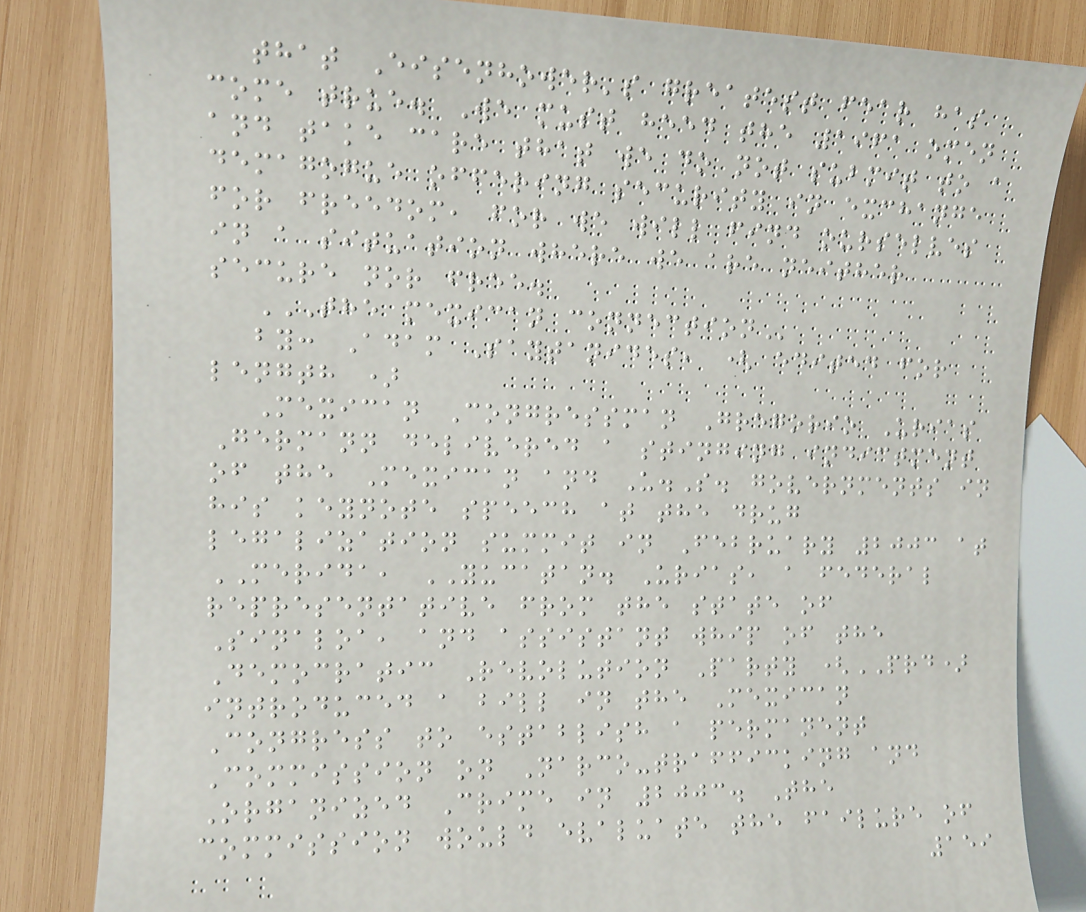that Eisenhower's greatest fear has
come true. We must heed the 1961 omen
and take care that we do not submit to a
demagogue offering security in exchange
for freedom, for we will find ourselves
in a situation where we are neither
secure nor free.
THE MEXICAN CONNECTION
by: Adam Saytanides, ( edited for
length )
Mexican Congressman Gregorio Urias
Germann delivered a stinging indictment
of the Mexican and U.S. governments in
his keynote speech at the drug
legalization summit in February 2003 at
MERIDA, YUCATAN. Urias, a federal
representative from the state of
Sinaloa, and assistant whip of the
Democratic Revolution Party (PRD)
introduced a bill in the Mexican
Congress to establish a permanent
Commission on Narco-trafficking and
Organized Crime in 2003. The
commission would evaluate the failure of
159
